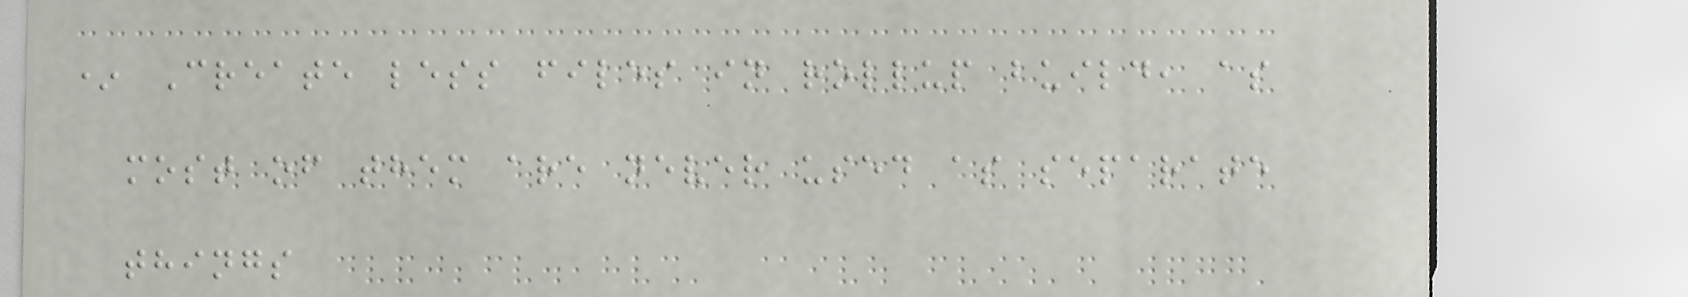* Create less files in rollup build, as
most of them are never used as separate
things
